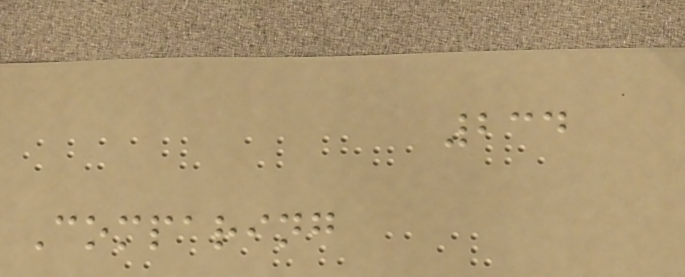234
Comparing
